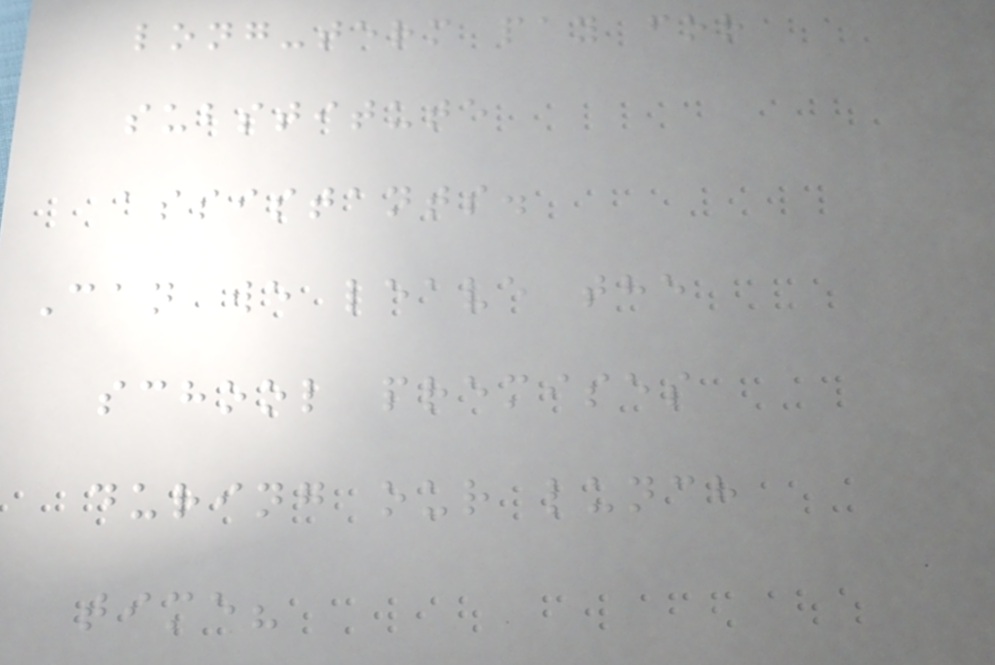long-term pay for
substitute
assistants.
Can we leave the
school premises
during our lunch
time?
